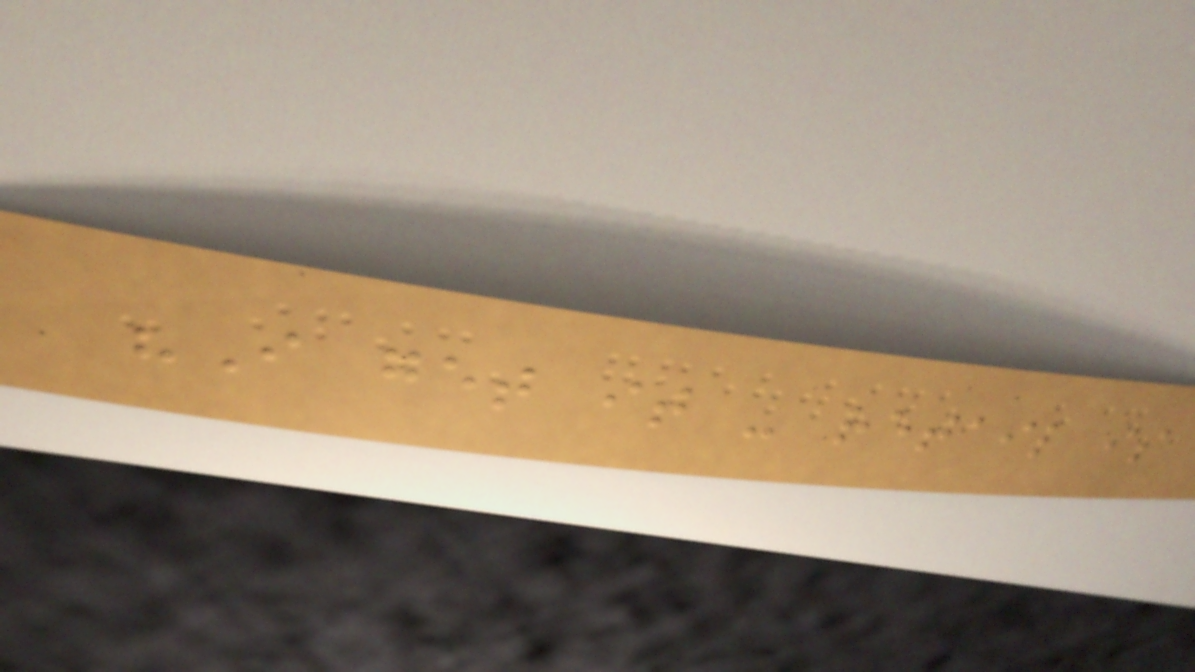"I get it - retail is
